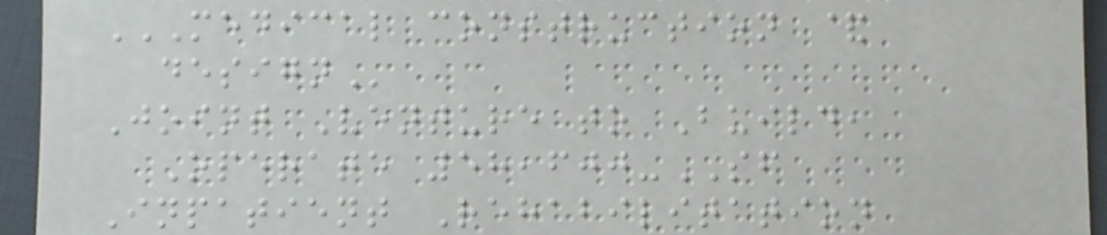MEDICAL CONSTRUCTION &
DESIGN
Joint Venture to Build,
Operate 58,600-SF
Inpatient Rehabilitation
